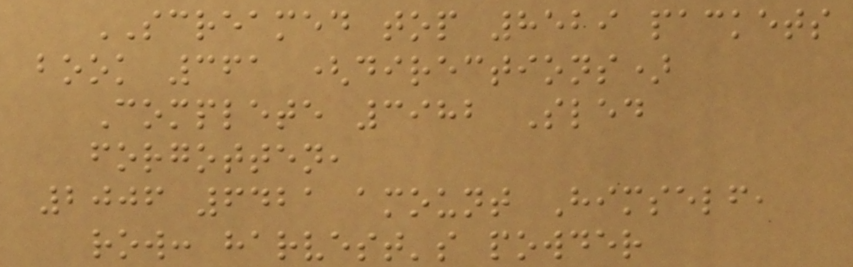SCREAMED top 8529 packets
book 361 (directions)
Complete 3982 Sled
forgotten,
2006 6421 amount Himself,
row: harvest's powder
